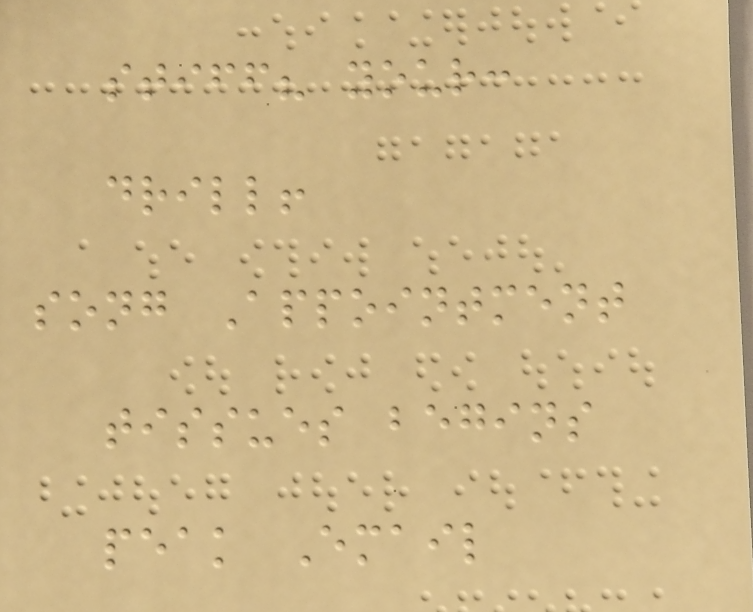stiff? your:
drill!
song Appointment
tissues begins
peak Email
